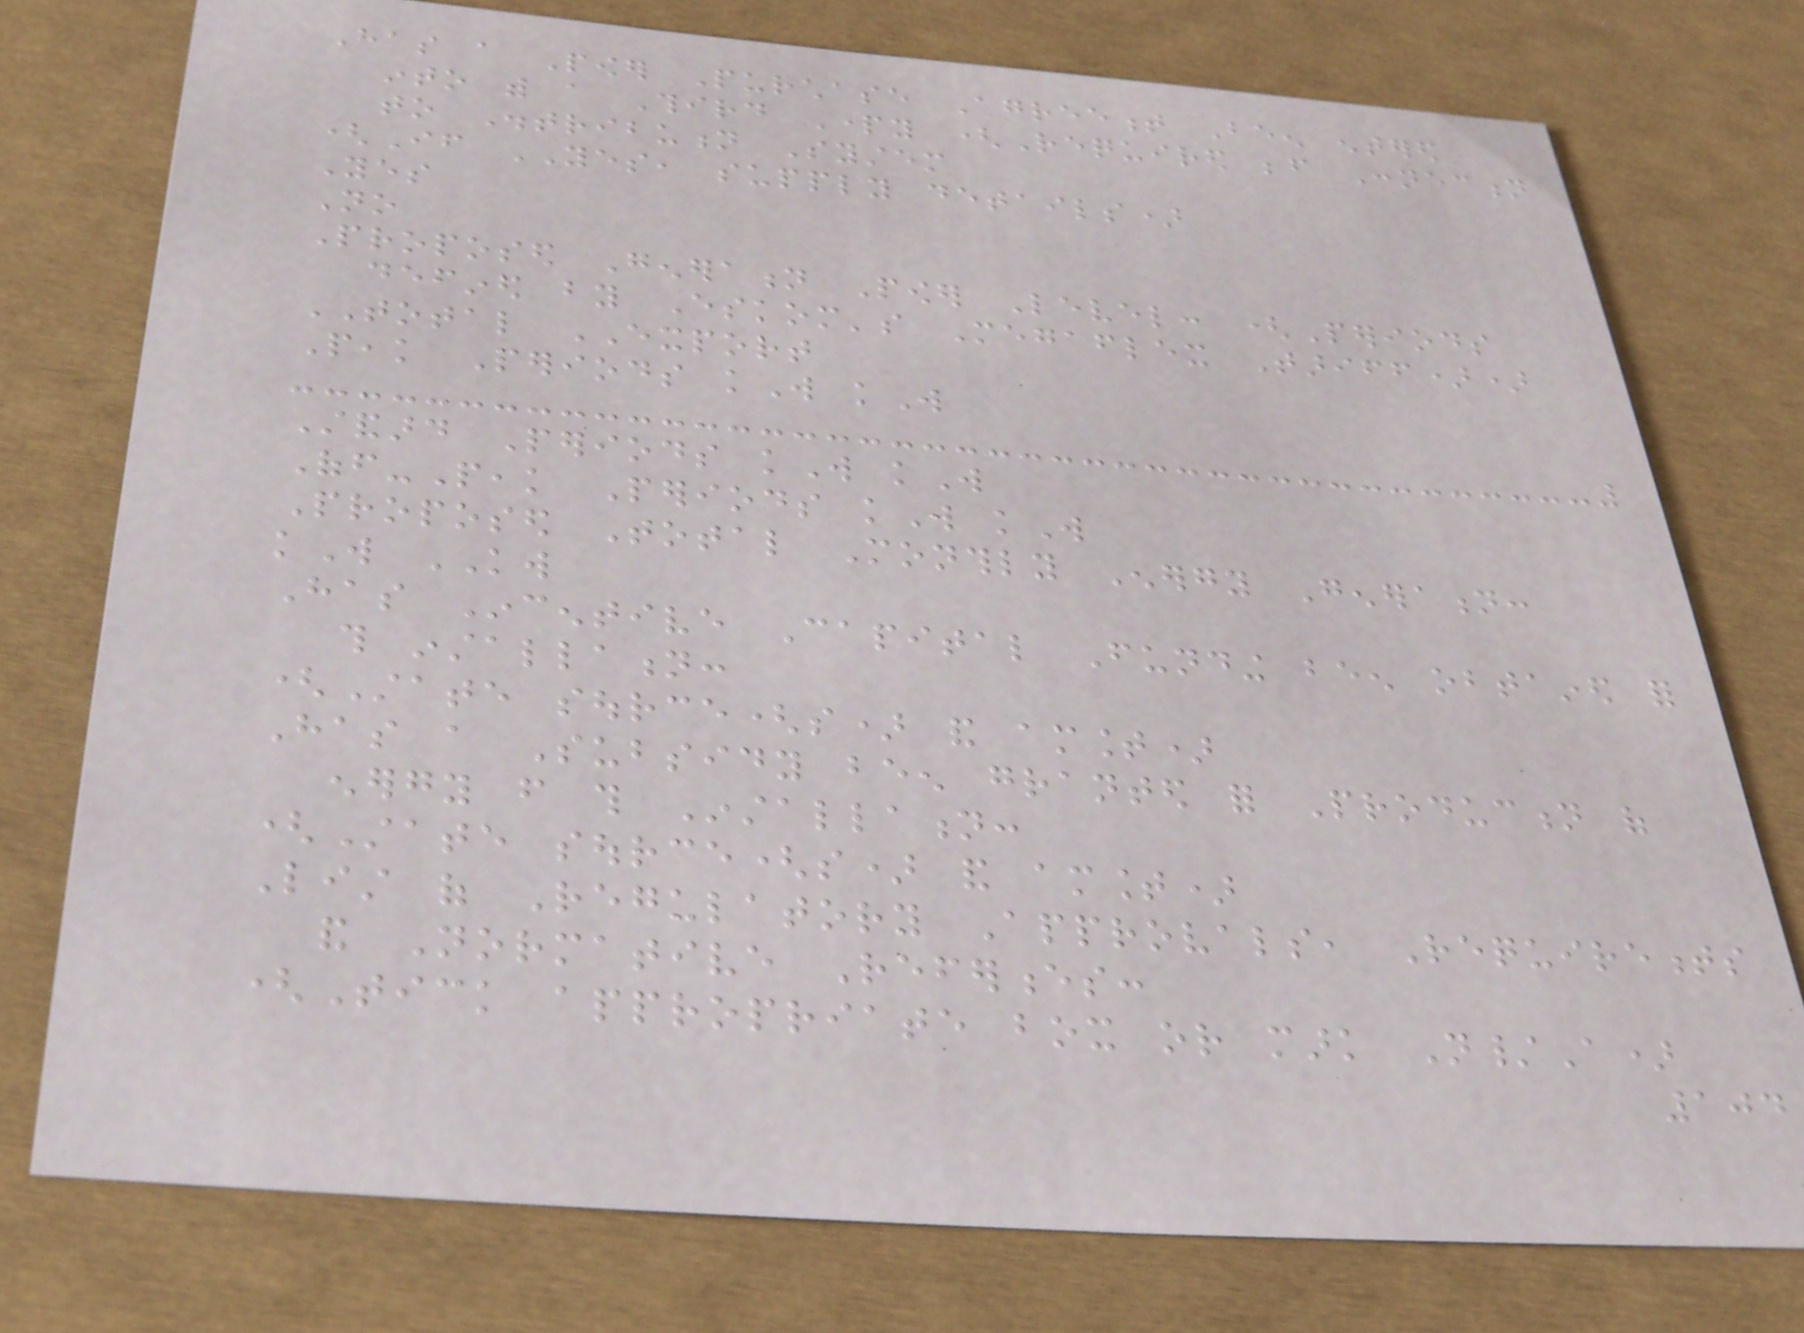Has a Power Purchase Agreement Been entered
into with a Third Party (Required before Connection
to Distribution System
(If YES, supply details)
Yes
No
Proposed Generation Power Level: (Periods
defined by Eskom's Megaflex Tariff))
TOTAL EXPORT
Peak Periods kW kW
Standard Periods kW kW
Off-Peak Periods kW kW
Proposed Total Monthly Energy Generation:
kW KW
Has Incentive Capital Funding been obtained for
this installation:
(State source(s) and amount)
Has a Subsidy been granted for Production of
energy from this Installation:
(State source(s) and amount)
List of Regulatory Approvals, Requirements
and Normative References:
(Tick appropriate box or mark N/A)
104
